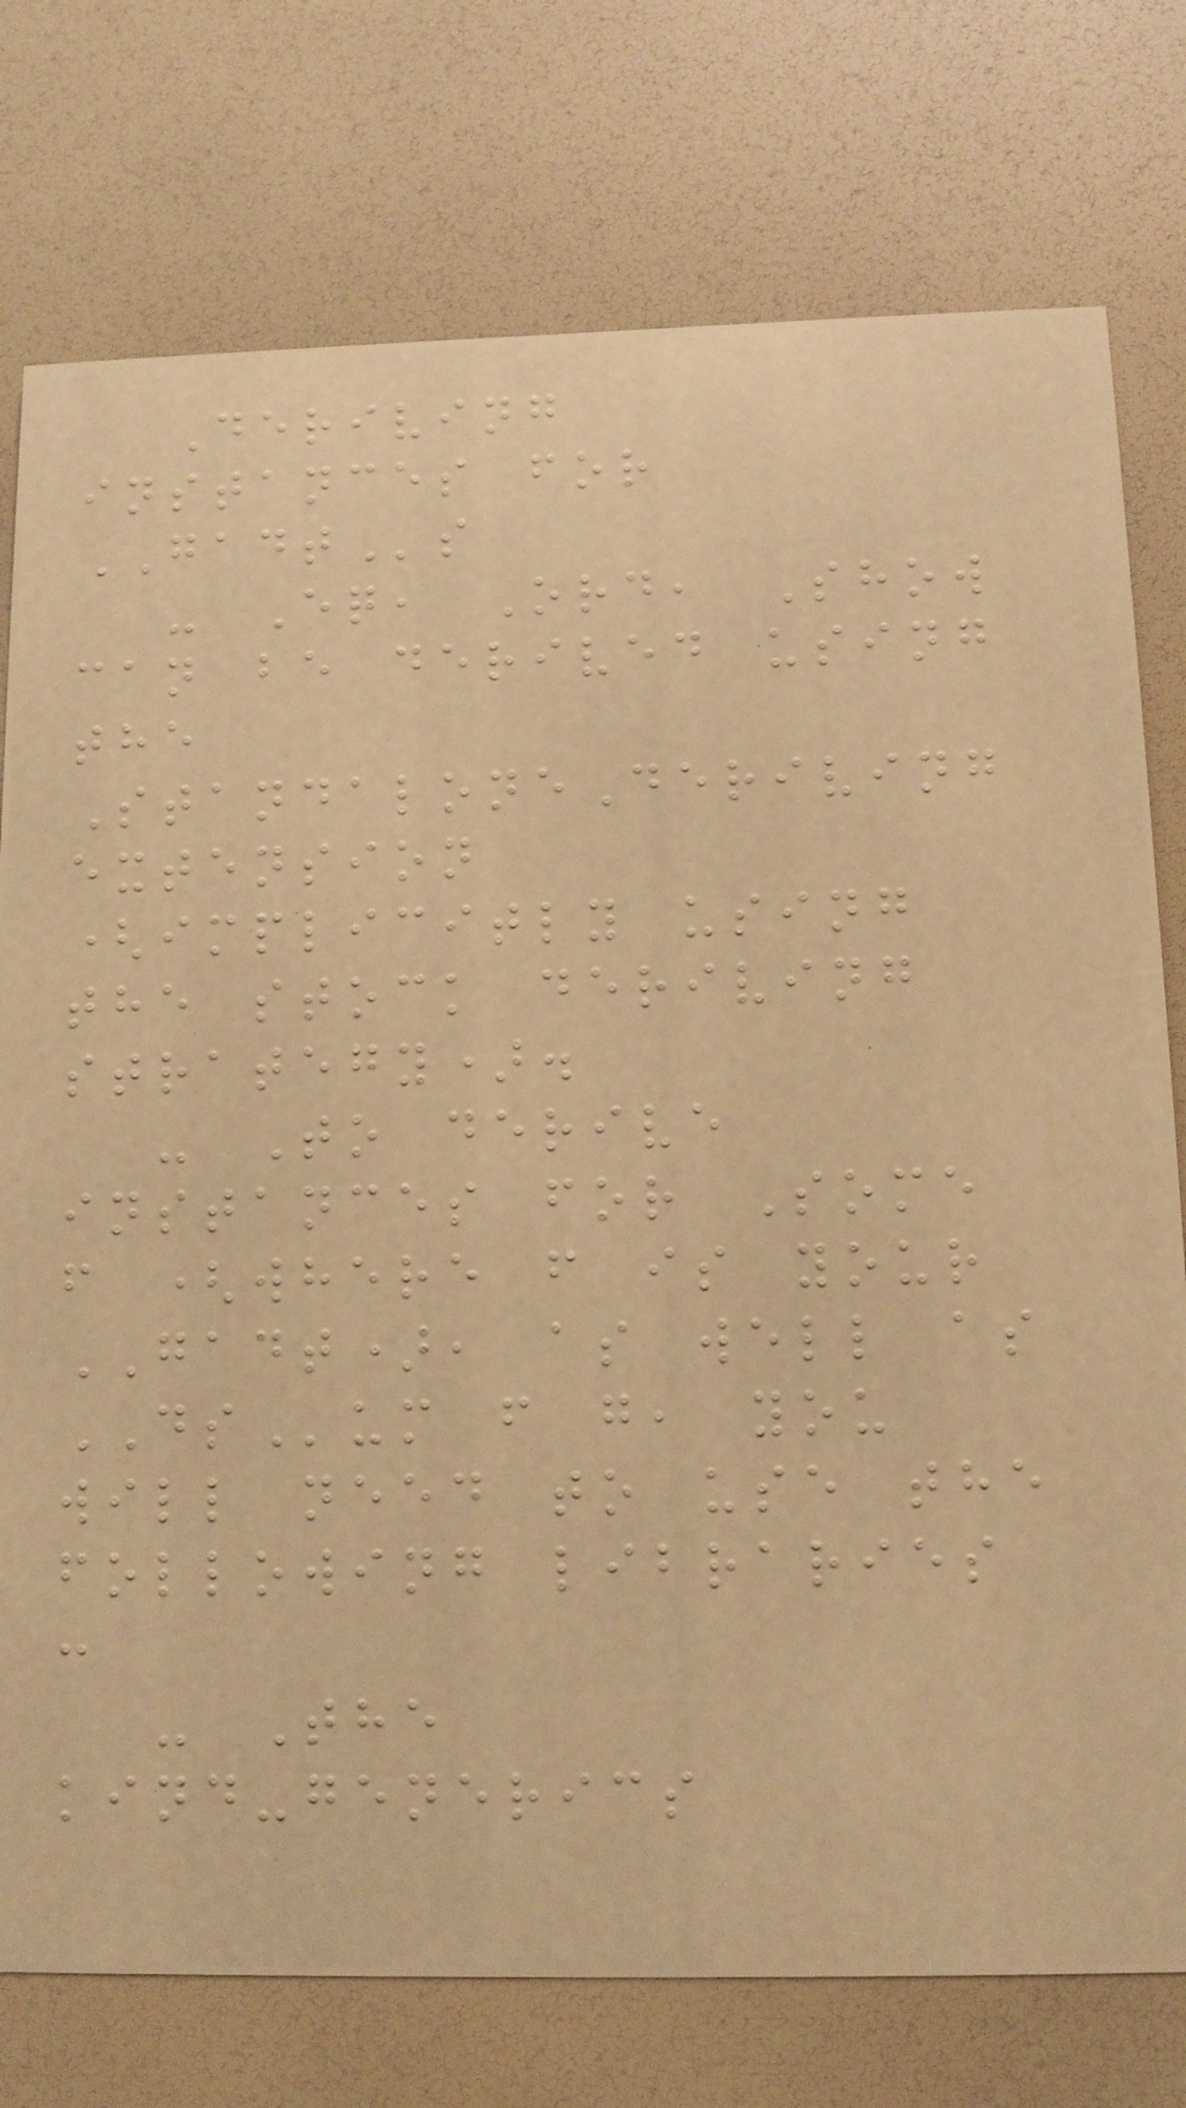Deriving
instances for
GADTs
- Eq, Ord, Show
can be derived using
the
StandaloneDeriving
extension
(implicitly using
the stock deriving
strategy).
- To derive
instances for Some
f (where f is your
GADT), as well as
DSum f g, you
will need to use the
following libraries
:
- The
kind-generics
